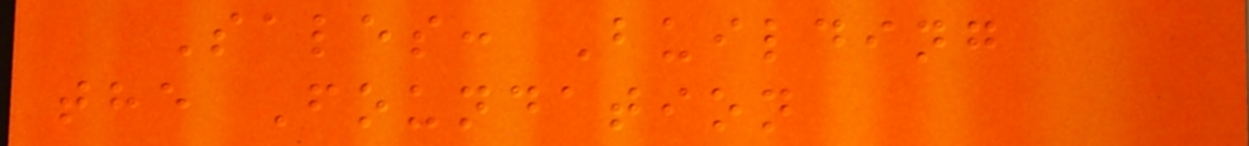Sales: Building
the Foundation
